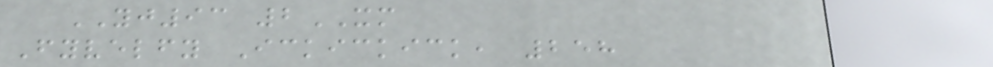YJ93 2XM
Fyvelfy Ickickick, 258
